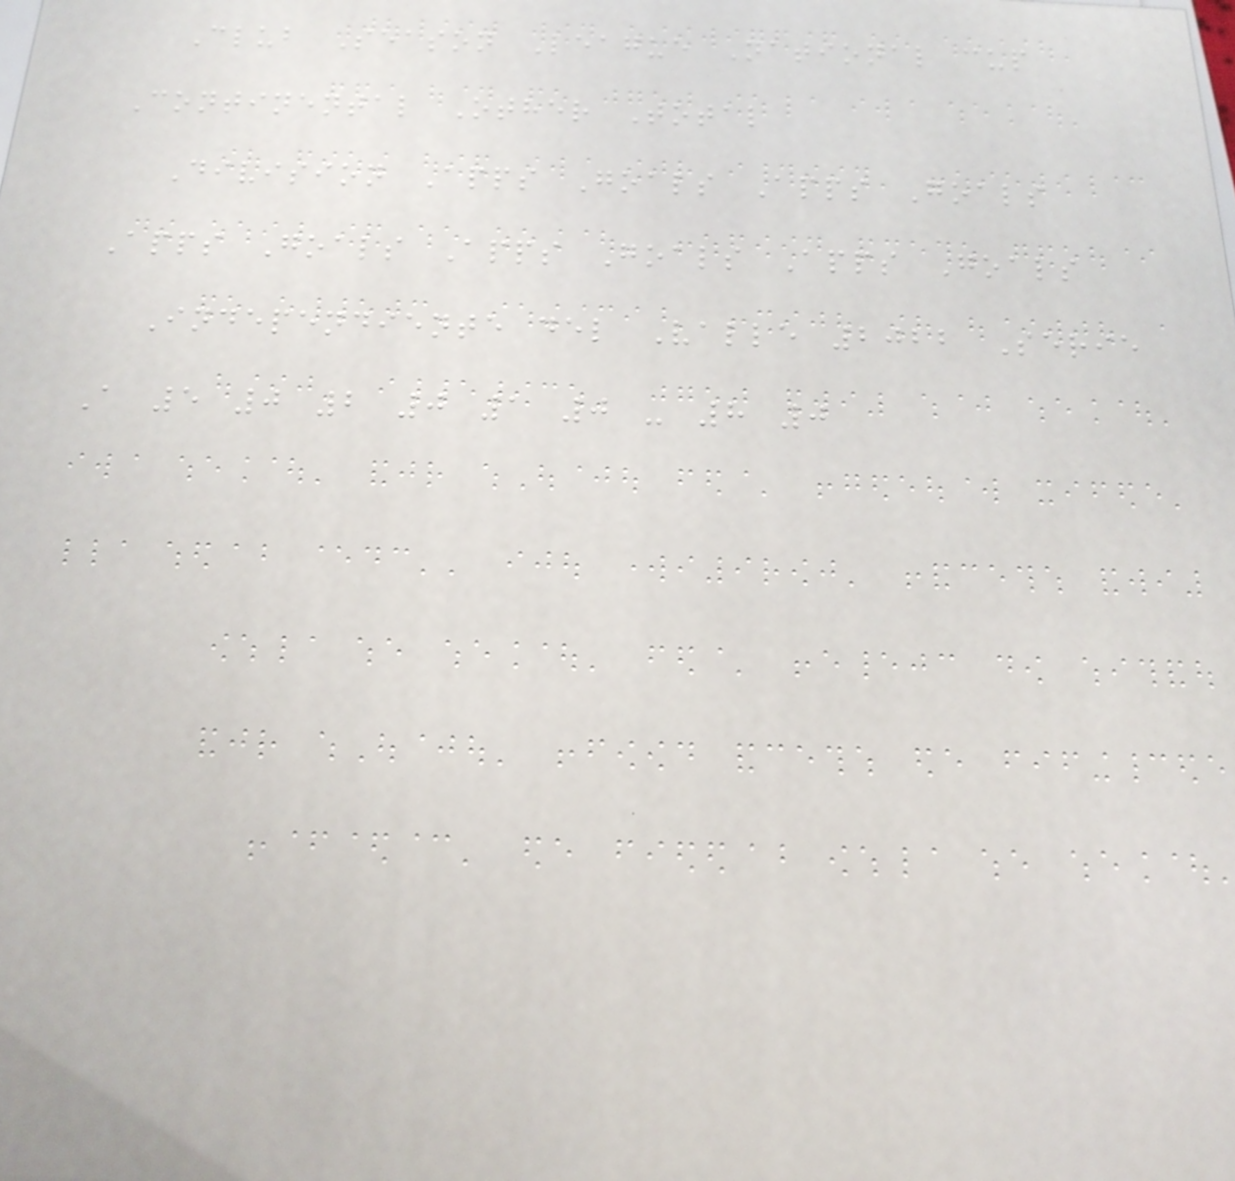Club Season League National cup
Continental Other Total
Division Apps Goals Apps Goals
Apps Goals Apps Goals Apps Goals
Independiente del Valle 2022 Serie
A 5 0 2 0 1 0 - 8 0
